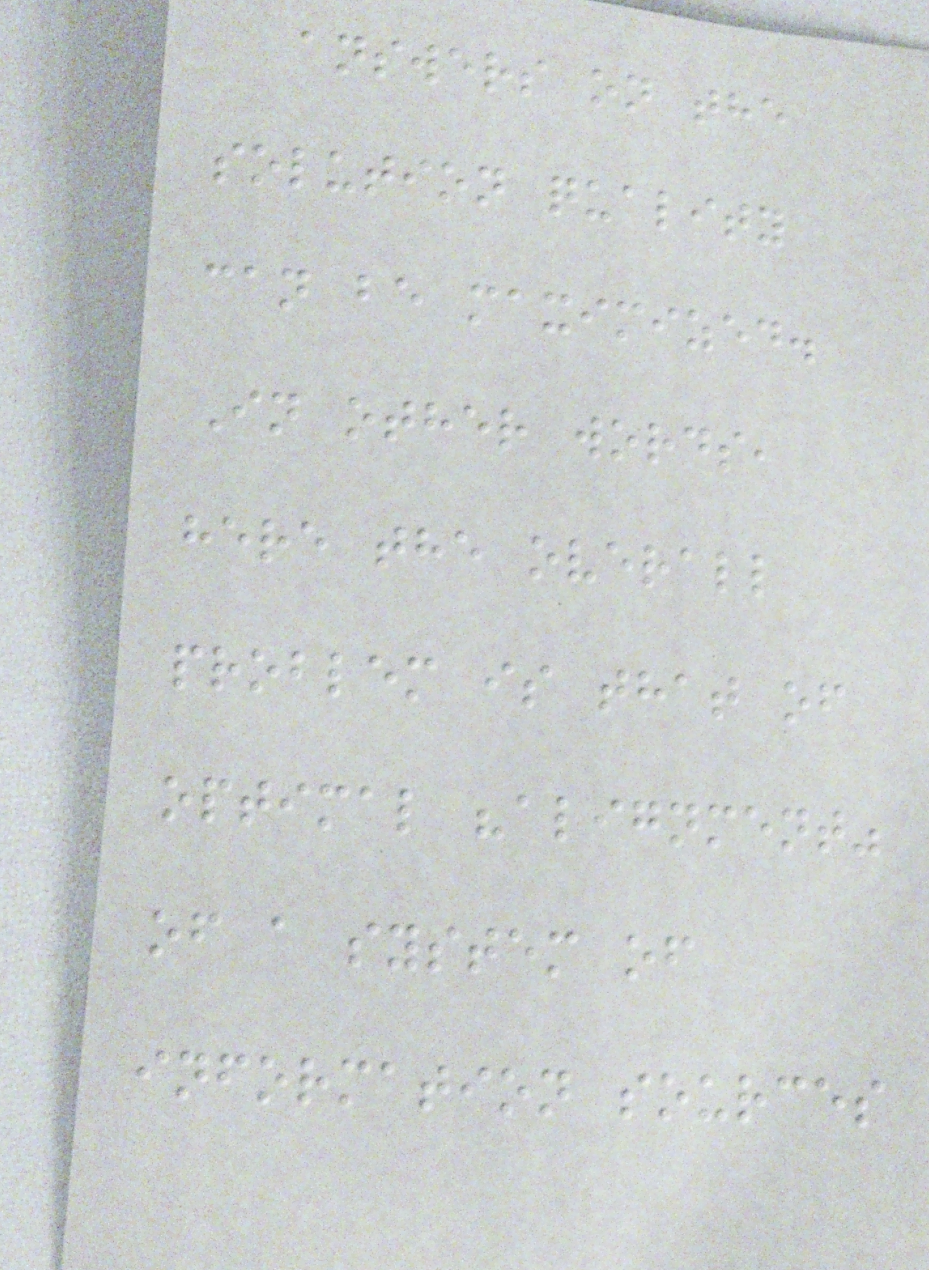answers on the
solution quality
can be maximized.
In other words,
here the overall
problem is that of
optimal "alignment"
of a system of
information sources
